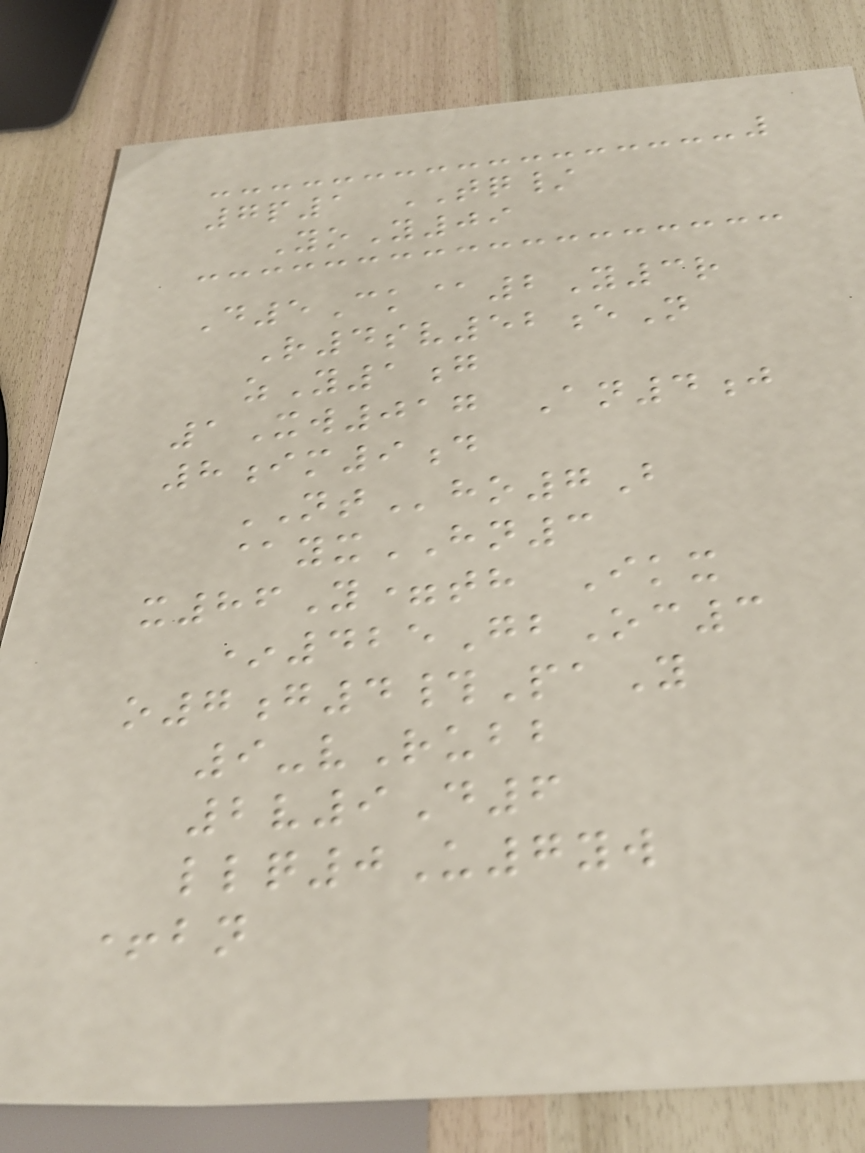7p1 TQ/
YoY09
D5Ck@2Y3r
R4sv52eN
zY1g
1Xw017 An4j
8im9d
NTho7B
@yxHN3
x86Y=th Ikx
*425GbOc3
o7g4#PaY
9-vRubb
2v9D6
llq0U7yw
+bn
